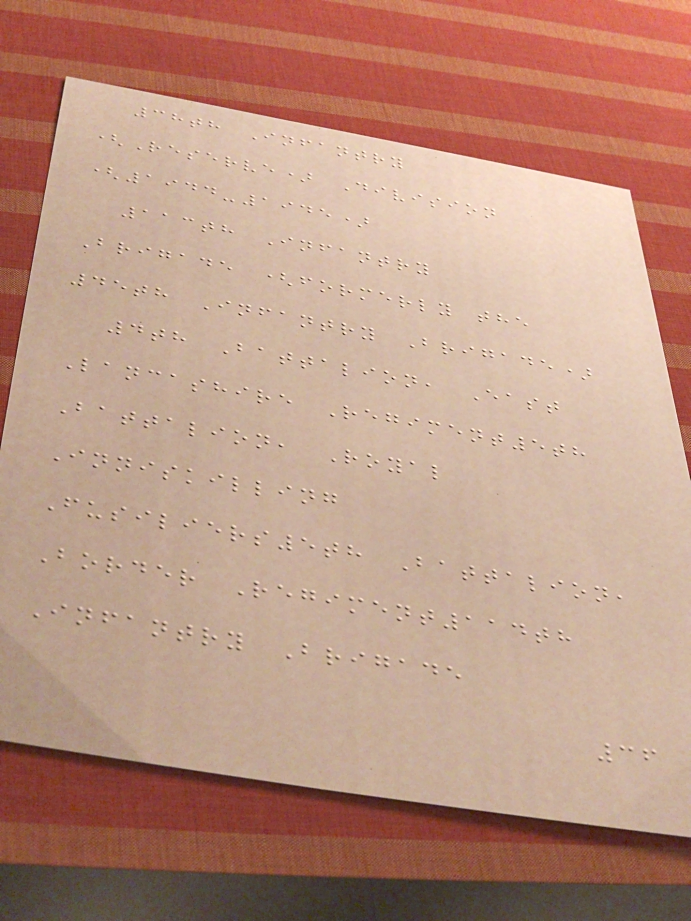38th Infantry
(Reserve) Division
(1944-1945)
113th Infantry
Brigade (formerly the
45th Infantry Brigade)
4th Battalion, East
Lancashire Regiment5th
Battalion, Royal
Inniskilling
Fusiliers5th Battalion,
Border Regiment114th
Infantry Brigade
36
